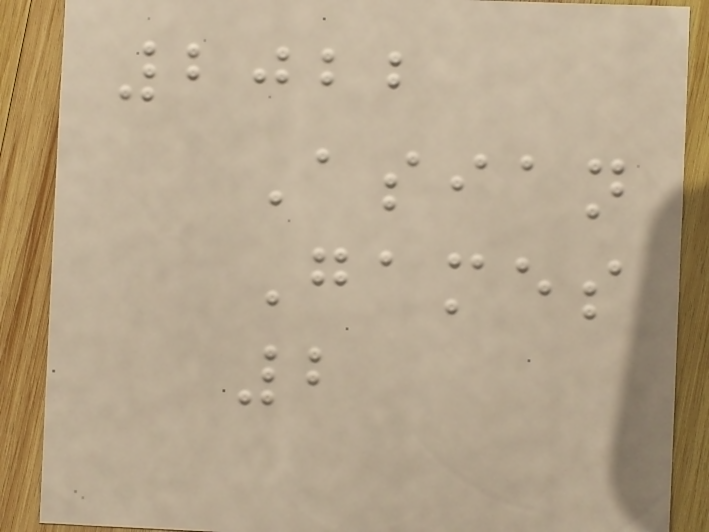2022
Asian
Games
2
